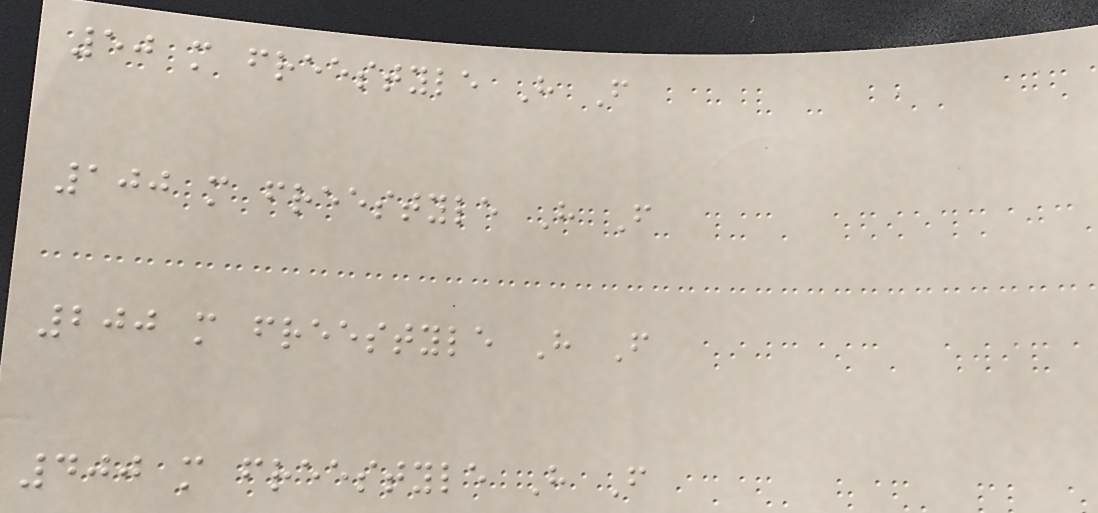50 m freestyle H F
100 m freestyle H F
200 m freestyle H F
400 m freestyle H F
